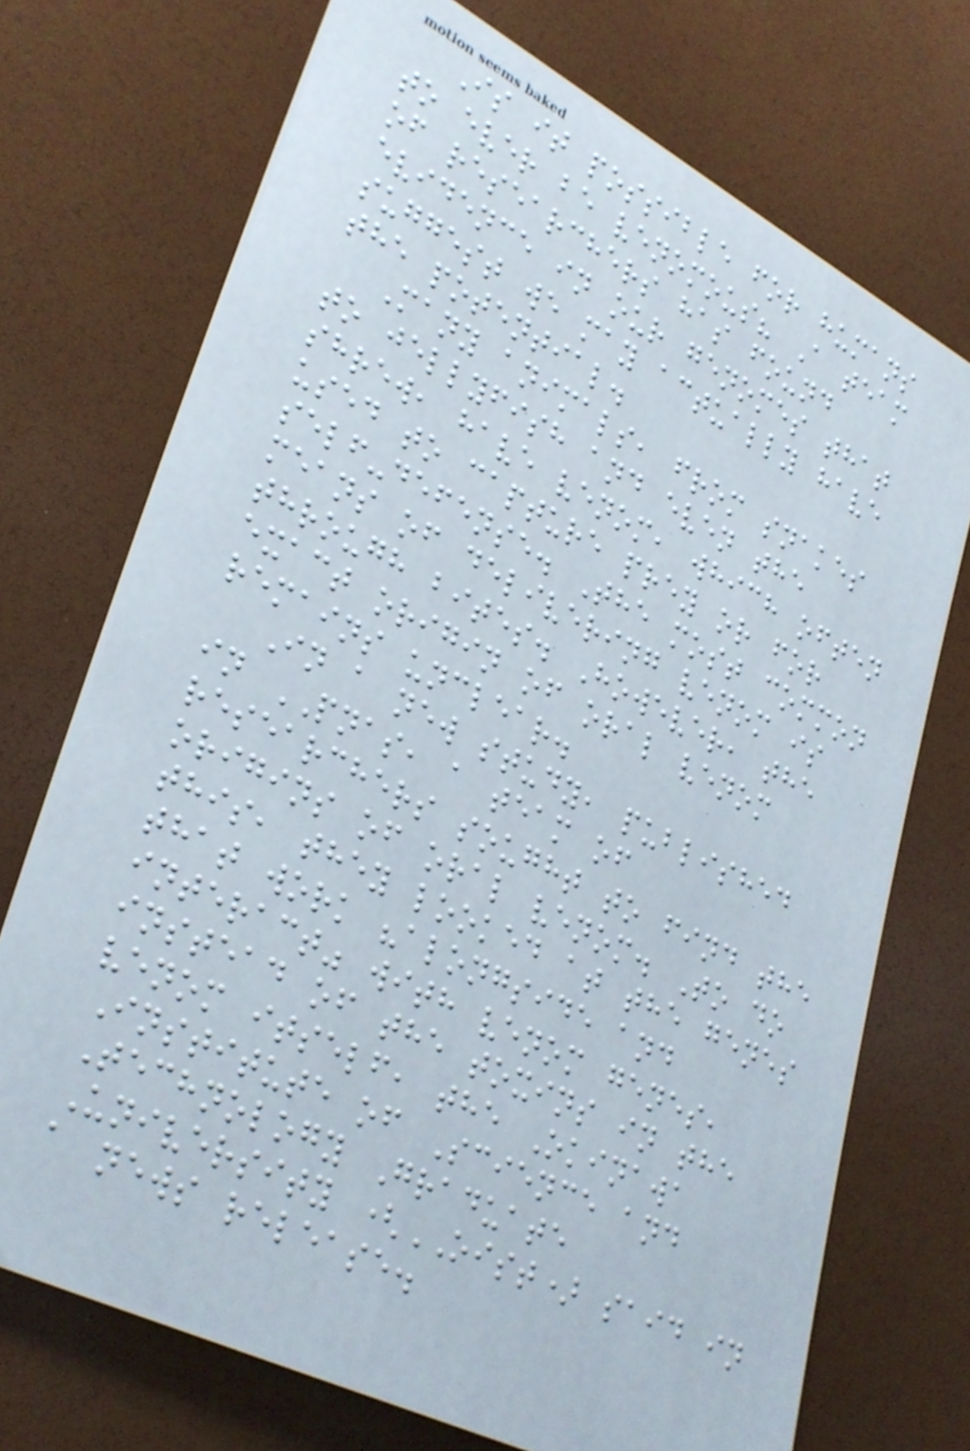Is it possible for humans
to ever be venomous? A team
of researchers has found
evidence in our genomes that
suggest we may actually have
the potential.
Many animals, from snakes
to jellyfish and even the
shrew, have venom, which often
used to capture prey or for
self-defense. The most common
means of delivering venom is
through bites. However, the
exact origin of oral venom
remains unclear.
In a new study, published
in PNAS, a team of
researchers sought to find the
origins of oral venom. To do
this, they looked at the genes
that work "alongside and
interact" with venom genes,
instead of the toxins in the
venom itself, the Okinawa
Institute of Science and
Technology Graduate
University (OIST) said in
a news release.
